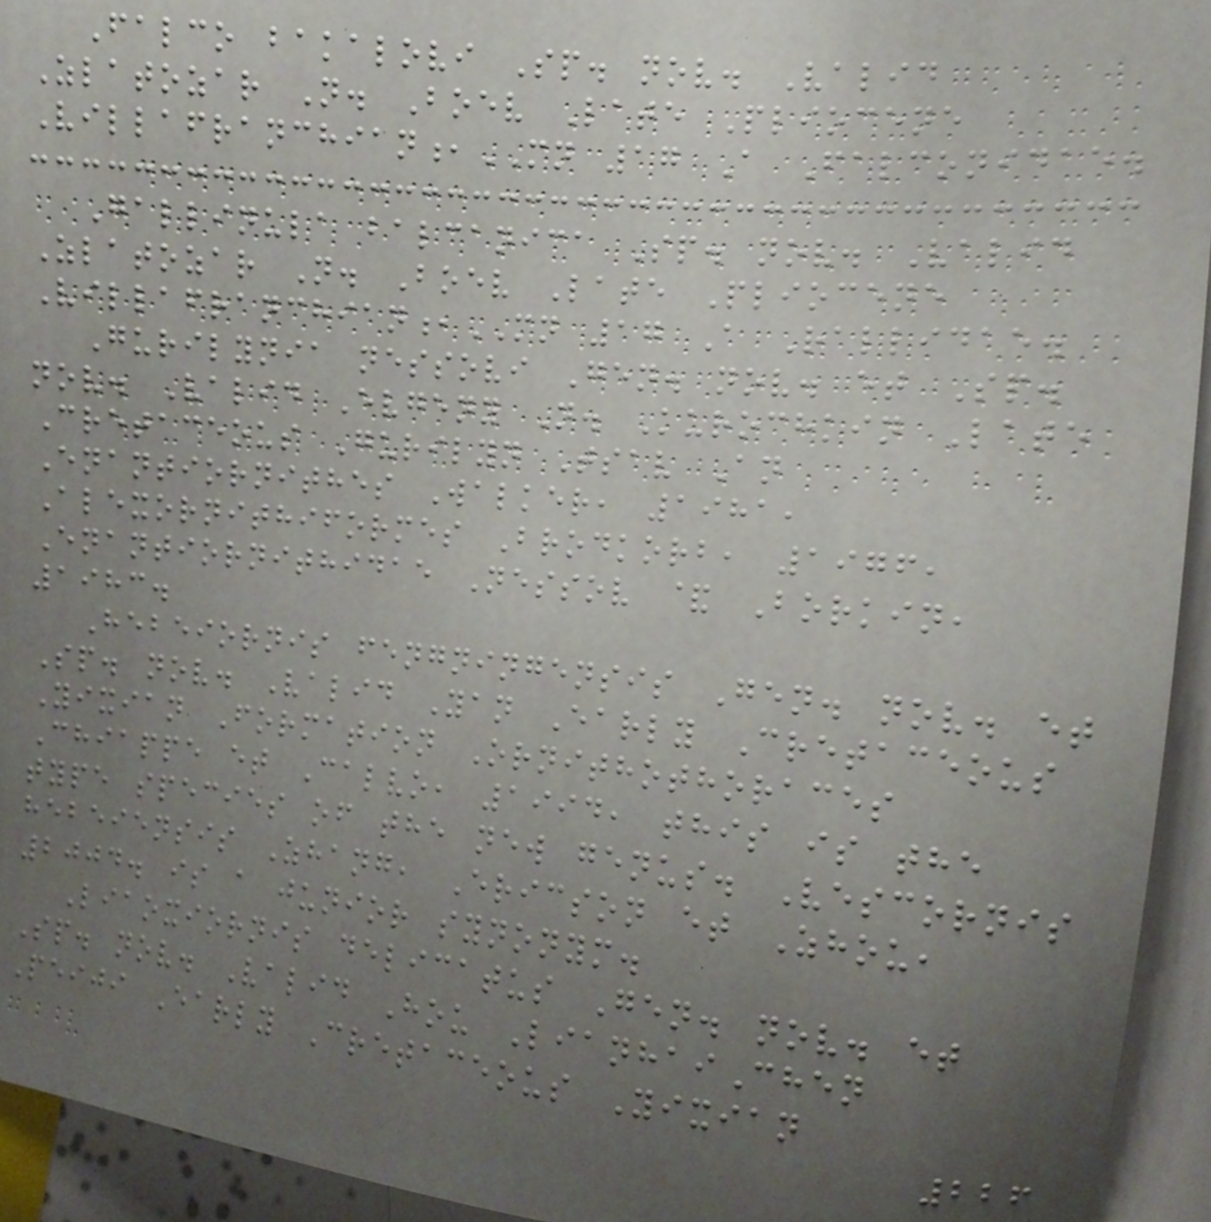Falco bakalovi Sp. nov. Valid
Zlatozar N. Boev Late Pliocene
Villafranchian,MN 17 A Falconidae.
Gallinula balcanica Sp. nov. Valid
Zlatozar N. Boev Late Pliocene
Villafranchian,MN 17 A Rallidae.
Gurilynia nessovi Gen. nov. et Sp.
nov. Valid Evgeny N. Kurochkin Late
Cretaceous Gurilyn Tsav An
Enantiornithes Walker, 1981,
Alexornithiformes Brodkorb, 1976,
Enantiornithidae Nessov & Borkin,
1983.
Hebeiornis fengningensis Gen. nov. et
Sp. nov. Valid Yan Early Cretaceous
Yixian Formation Ornithothoraces
Chiappe et Calvo, 1994, this is the
type species of the new genus. Vescornis
hebeiensis Zhang, Ericson et Zhou,
2004. is a junior synonym.
Liaoxiornis delicatus Gen. nov. et
Sp. nov. Valid Hou LianhaiChen
Peiji Early Cretaceous Yixian
226
